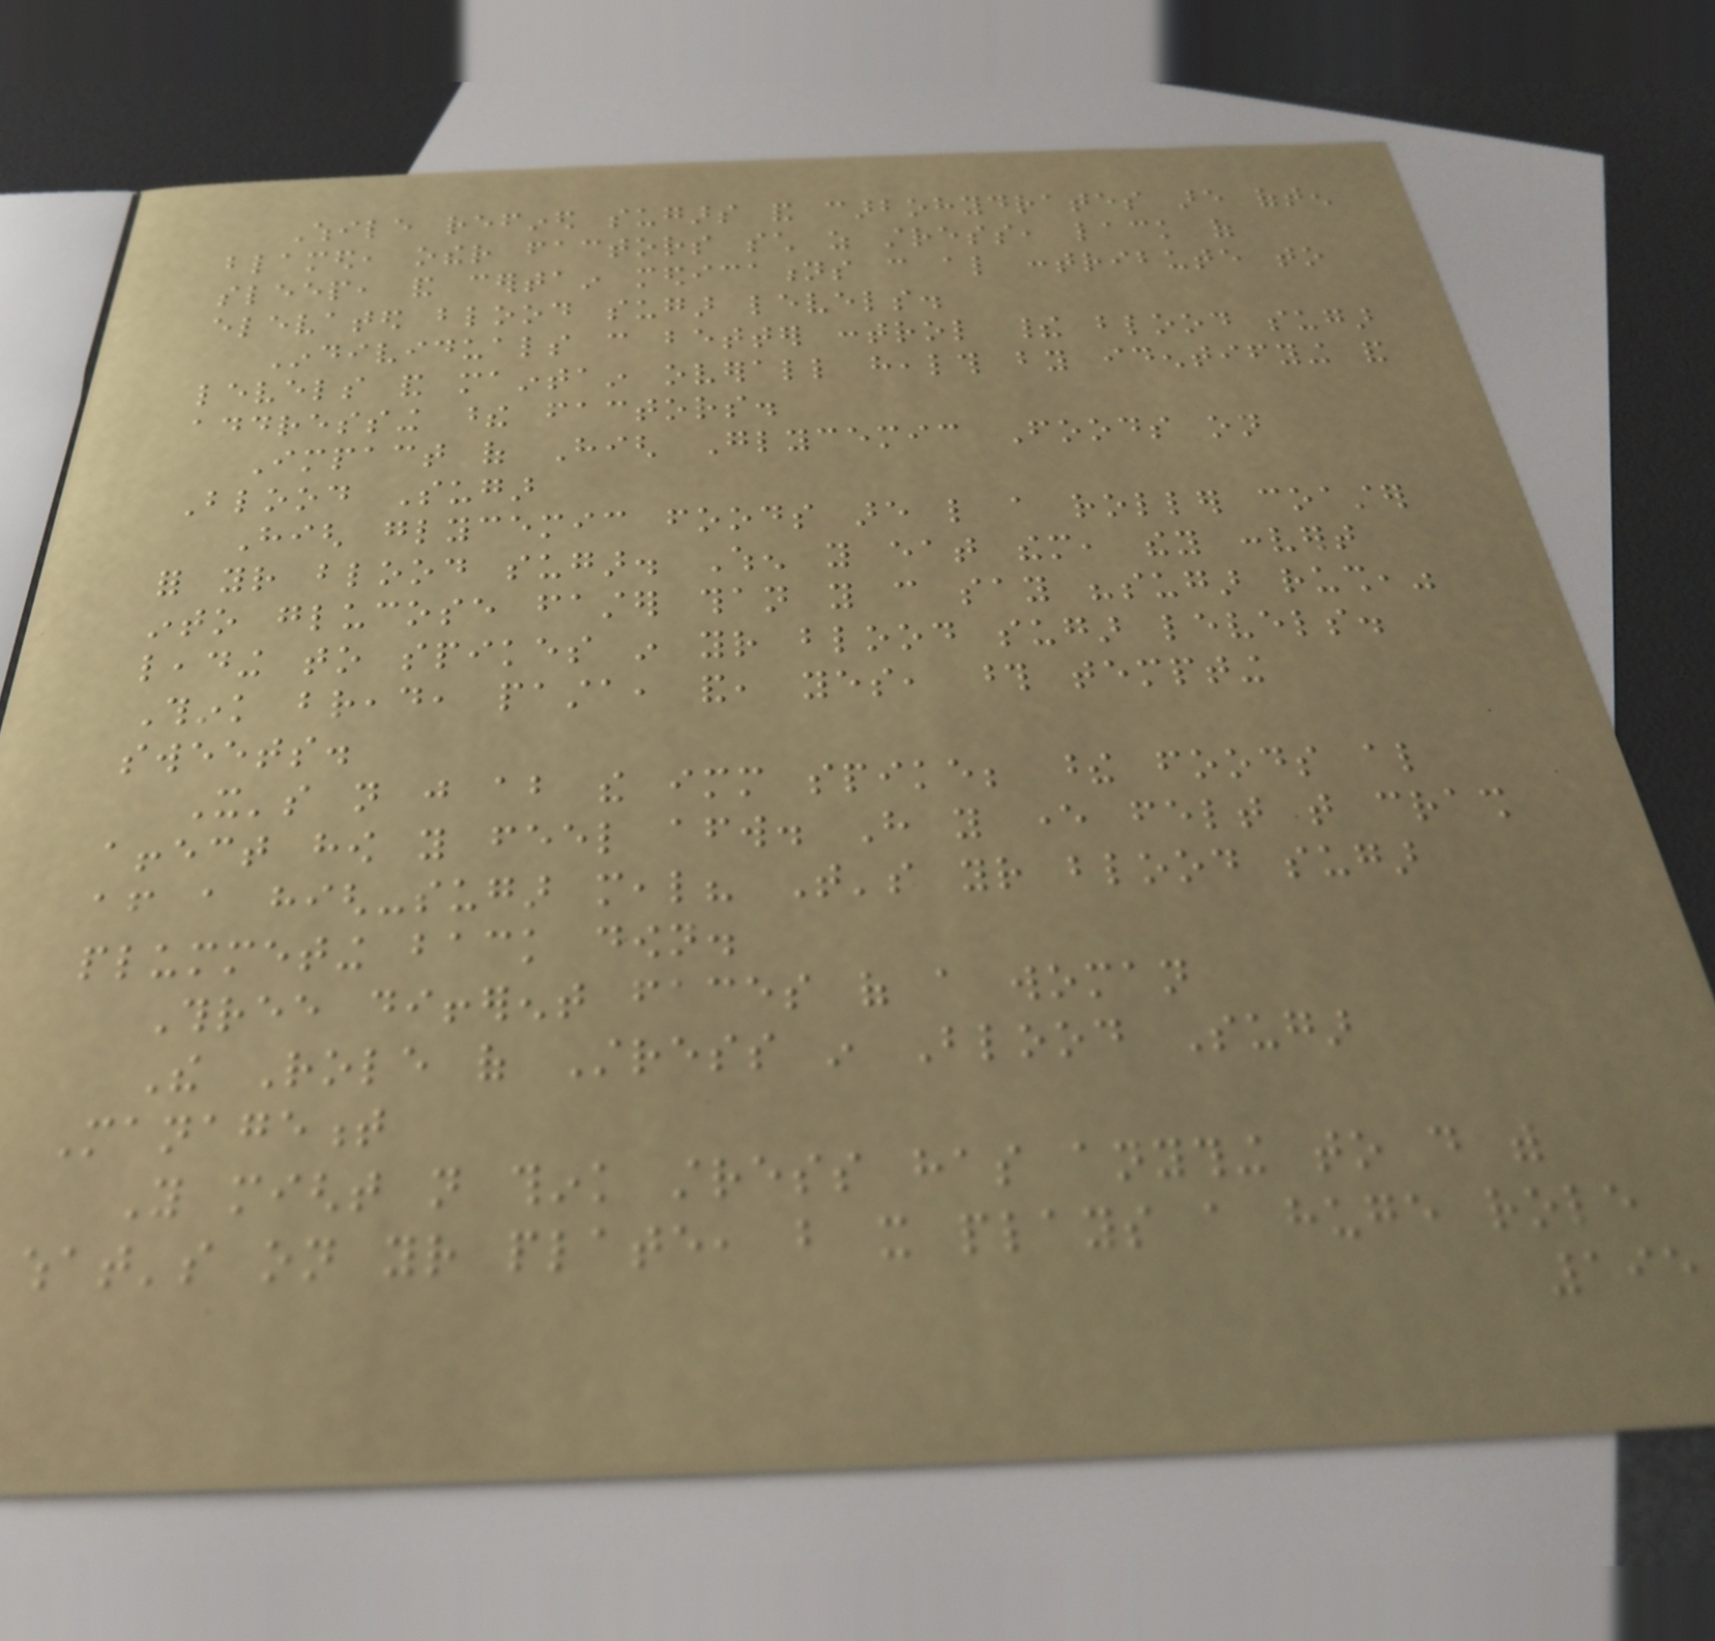While refined sugars and carbohydrates are often
blamed, other factors such as stress, lack of
sleep, and certain medications can also contribute to
elevated blood sugar levels.
Individuals can better control their blood sugar
levels and maintain overall health by identifying and
addressing these factors.
Impact of High Glycemic Foods on
Blood Sugar
High glycemic foods are like a roller coaster
for your blood sugar. When you eat them, they convert
into glucose faster than you can say "sugar rush,"
leading to spikes in your blood sugar levels.
Think bread, pasta, and, yes, those tempting
sweets.
It's not just about the immediate spike; these foods also
affect how you feel afterward. Have you ever felt that crash
after a high-sugar meal? That's your blood sugar
plummeting back down.
Three different faces of a woman
The Role of Stress in Blood Sugar
Management
You might not think stress has anything to do with
what's on your plate, but it plays a huge role
195
